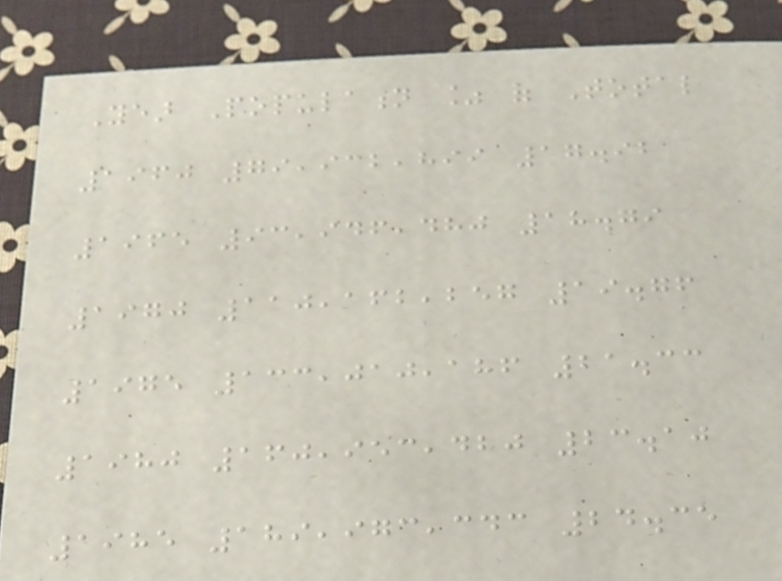Year Population % of Total
1960 79,932,899 17.92
1965 93,946,480 18.79
1970 110,162,257 19.76
1975 133,010,186 21.33
1980 160,953,420 23.10
1985 189,973,343 24.35
